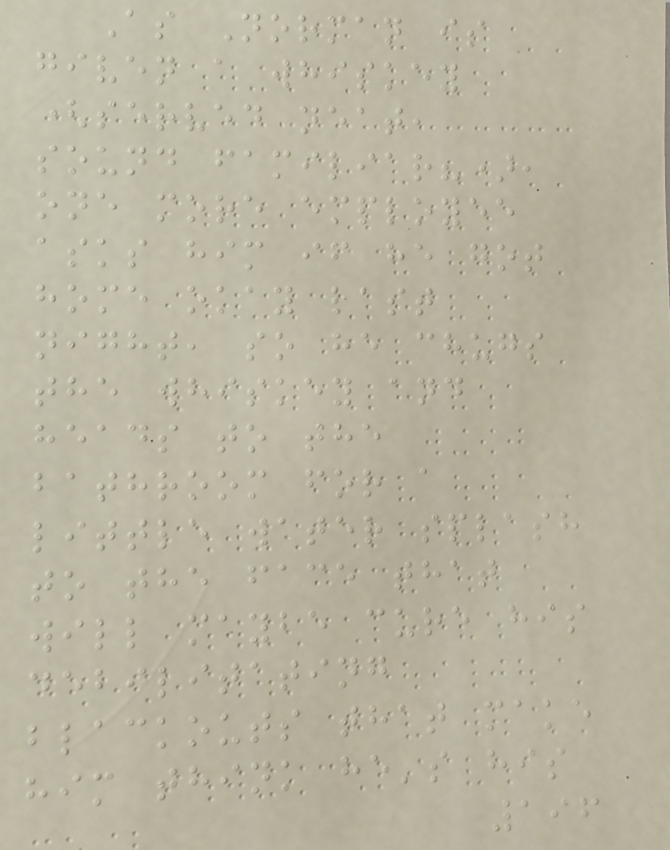As Norman is
given a whiskey
(served neat,
sound familiar?),
one more employee
asks him if he got
home okay last
night, so he chugs
the whiskey and
heads to the
bathroom for a
little water splash
to the face that
will maybe cure his
debilitating
blackouts that make
him think he's his
196
